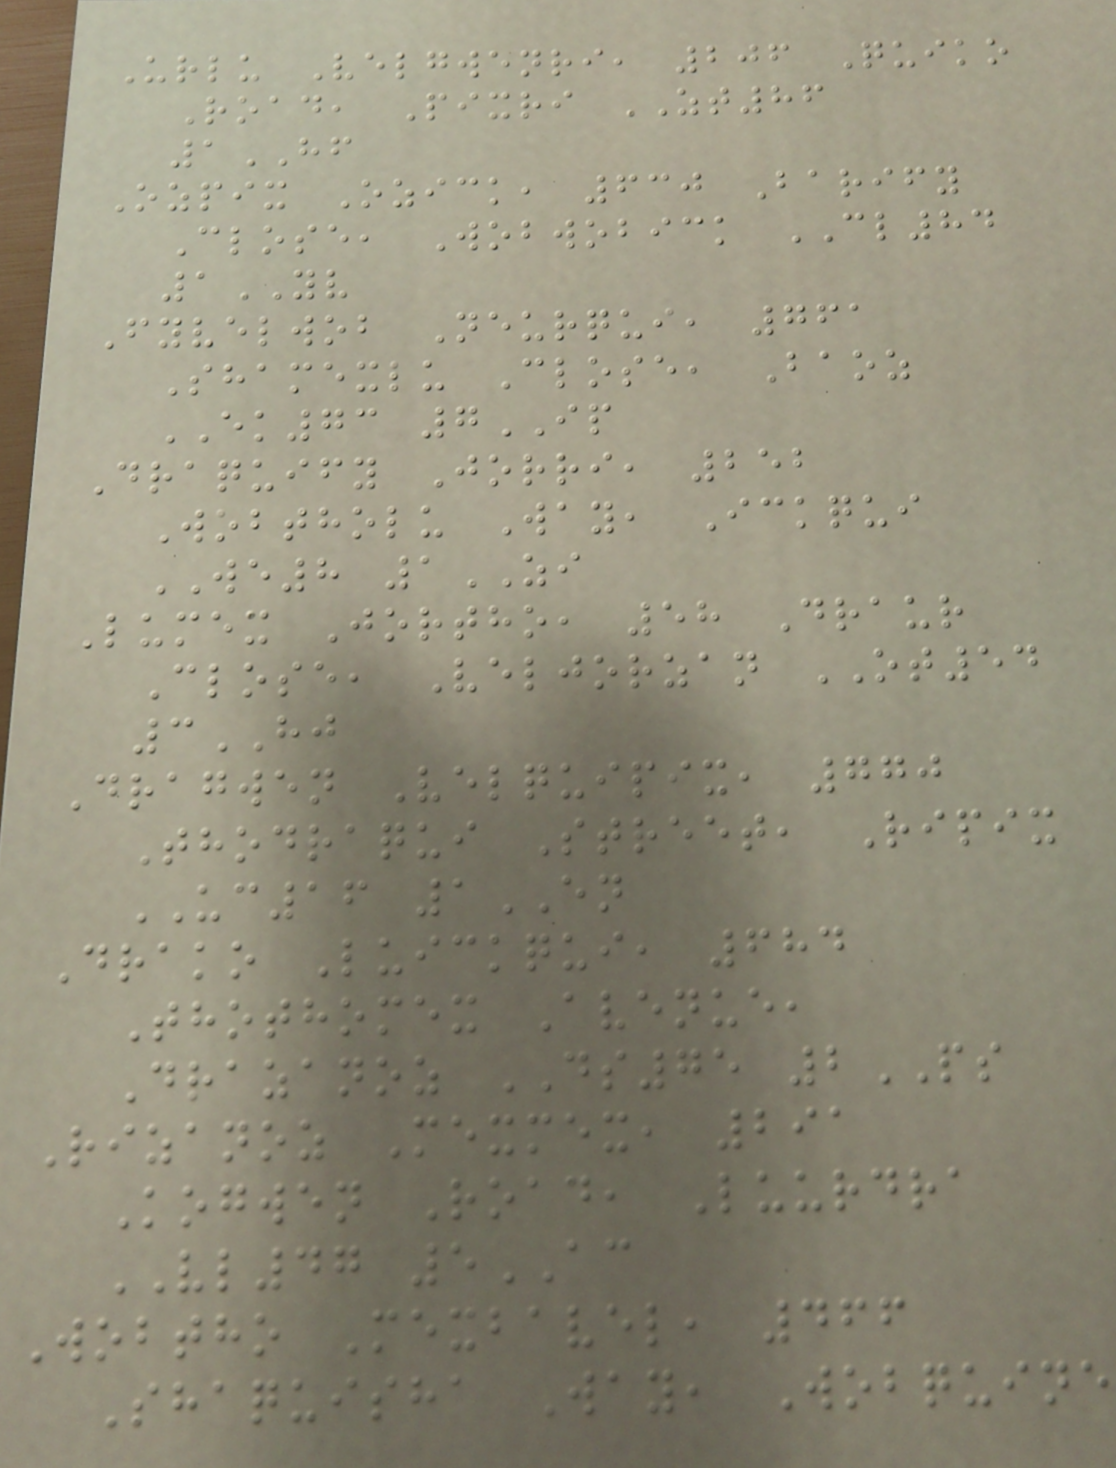Urlu Velgwenri, 206 Quiko
Road, Pixri ZT86
1HF
Ozpix Ozick, 630 Barify
Close, Wobwobick CL84
1YV
Fyvelwob Neurqui, 761
Shamexlu Close, Baoz
EK73 7IP
Draquify Jorri, 252
Wobtholu Way, Ickqui
WE8 1ZI
Lumex Jortho, 58 Draur
Close, Veljorzan OT54
3HJ
Dragwen Velquipix, 770
Thodraqui Street, Ripix
UC16 1EN
Drako Luickqui, 684
Thothomex Avenue,
Drazanoz DS75 2PS
Rizanoz Mexmex, 291
Kogwen Road, Luurdra
VL47 5AC
Wobtho Mexbavel, 466
Shaquisha Way, Wobquine
